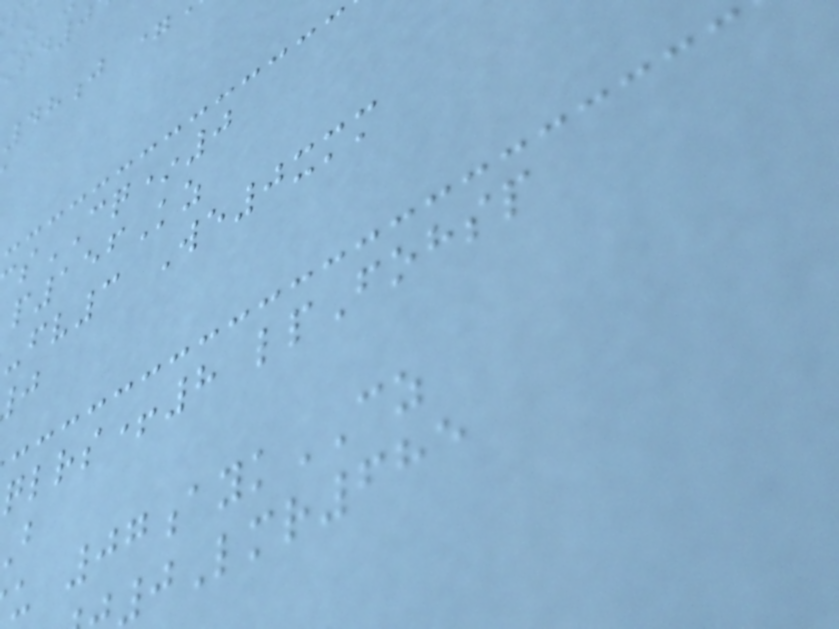48j =
sCQ*0
p156Kz
-fv3 We0xmm
qlrs+8 lpFohsp
u 07aykCZ
0Lmr685
